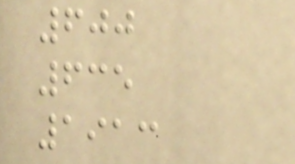600
635
1913
